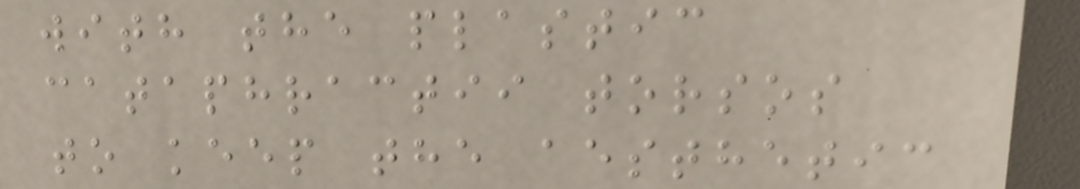with the plastic
cataphractii torsos
to keep the aesthetic
